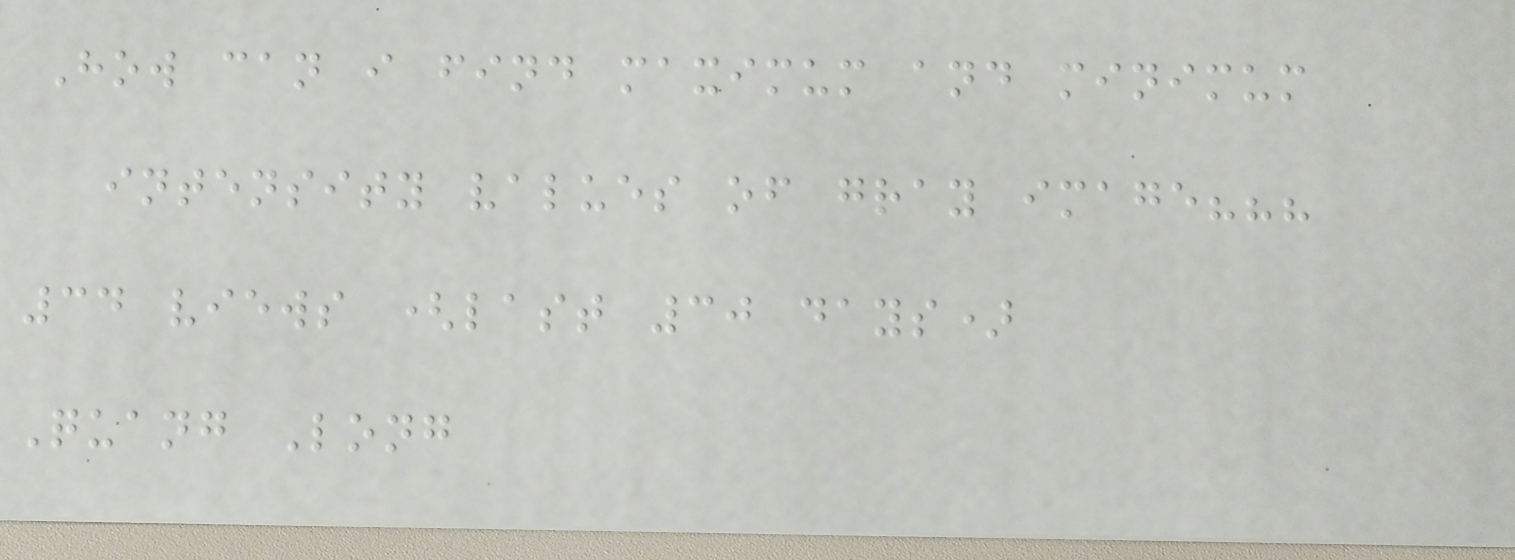How can i find maximum and minimum
intensity values of gray image???
34 views (last 30 days)
Quang Long
